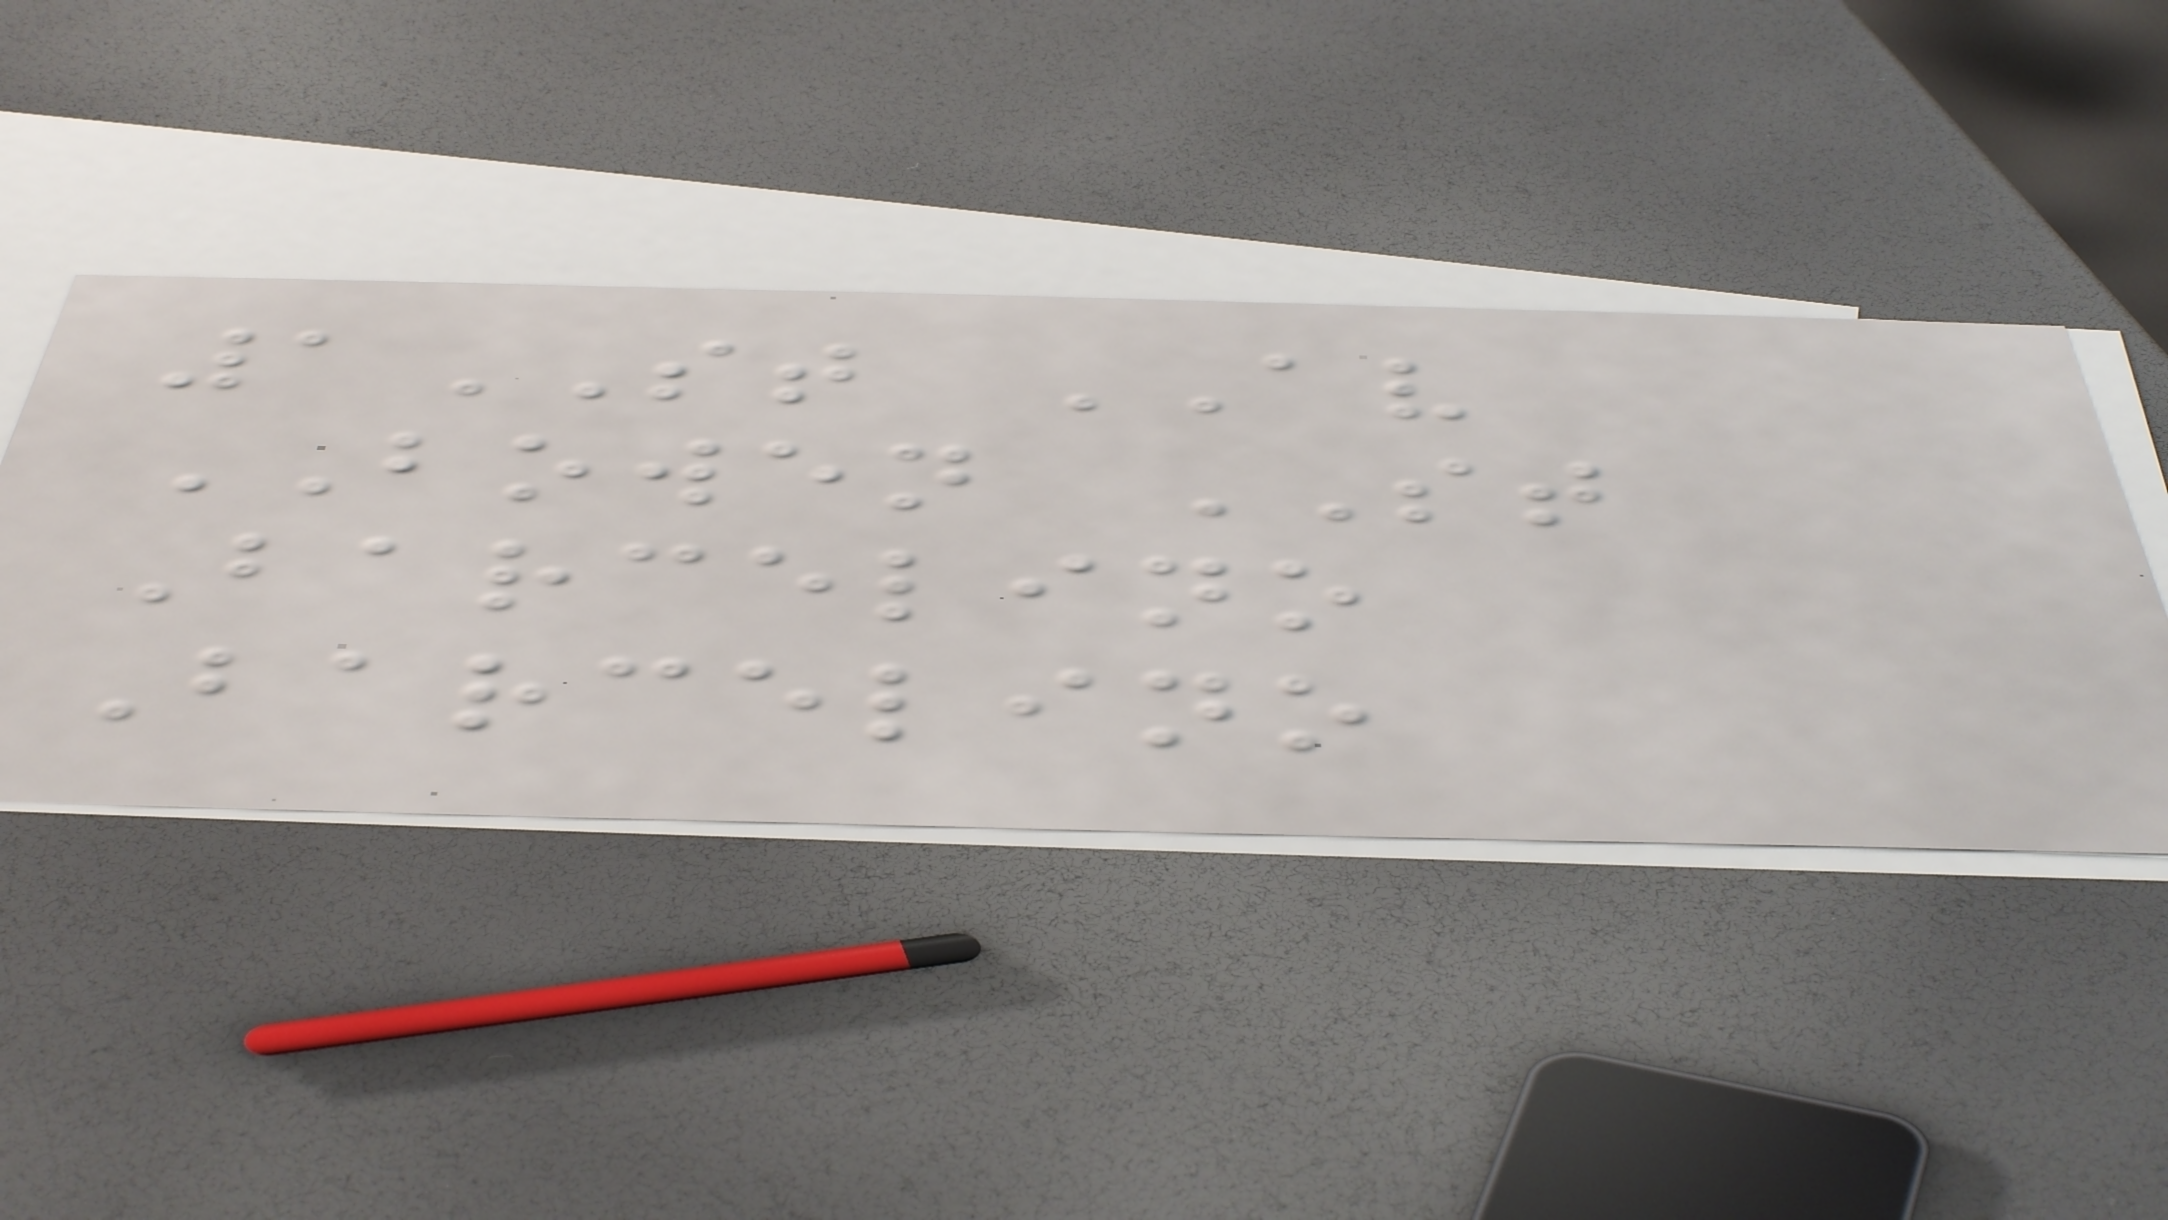1ST AV
BOWEN ST
Barcelino
Barcelino
